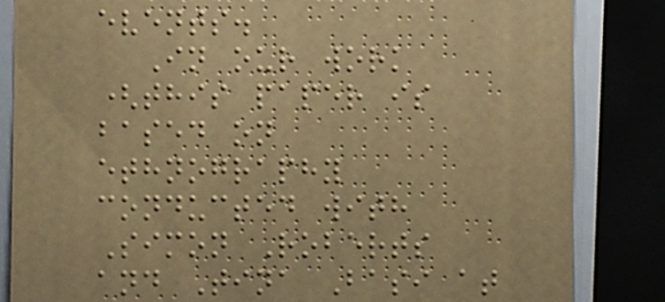events.
In our work
(this paper is
based on
ethnography
conducted with
Simon Roberts
and Tina Basi at
